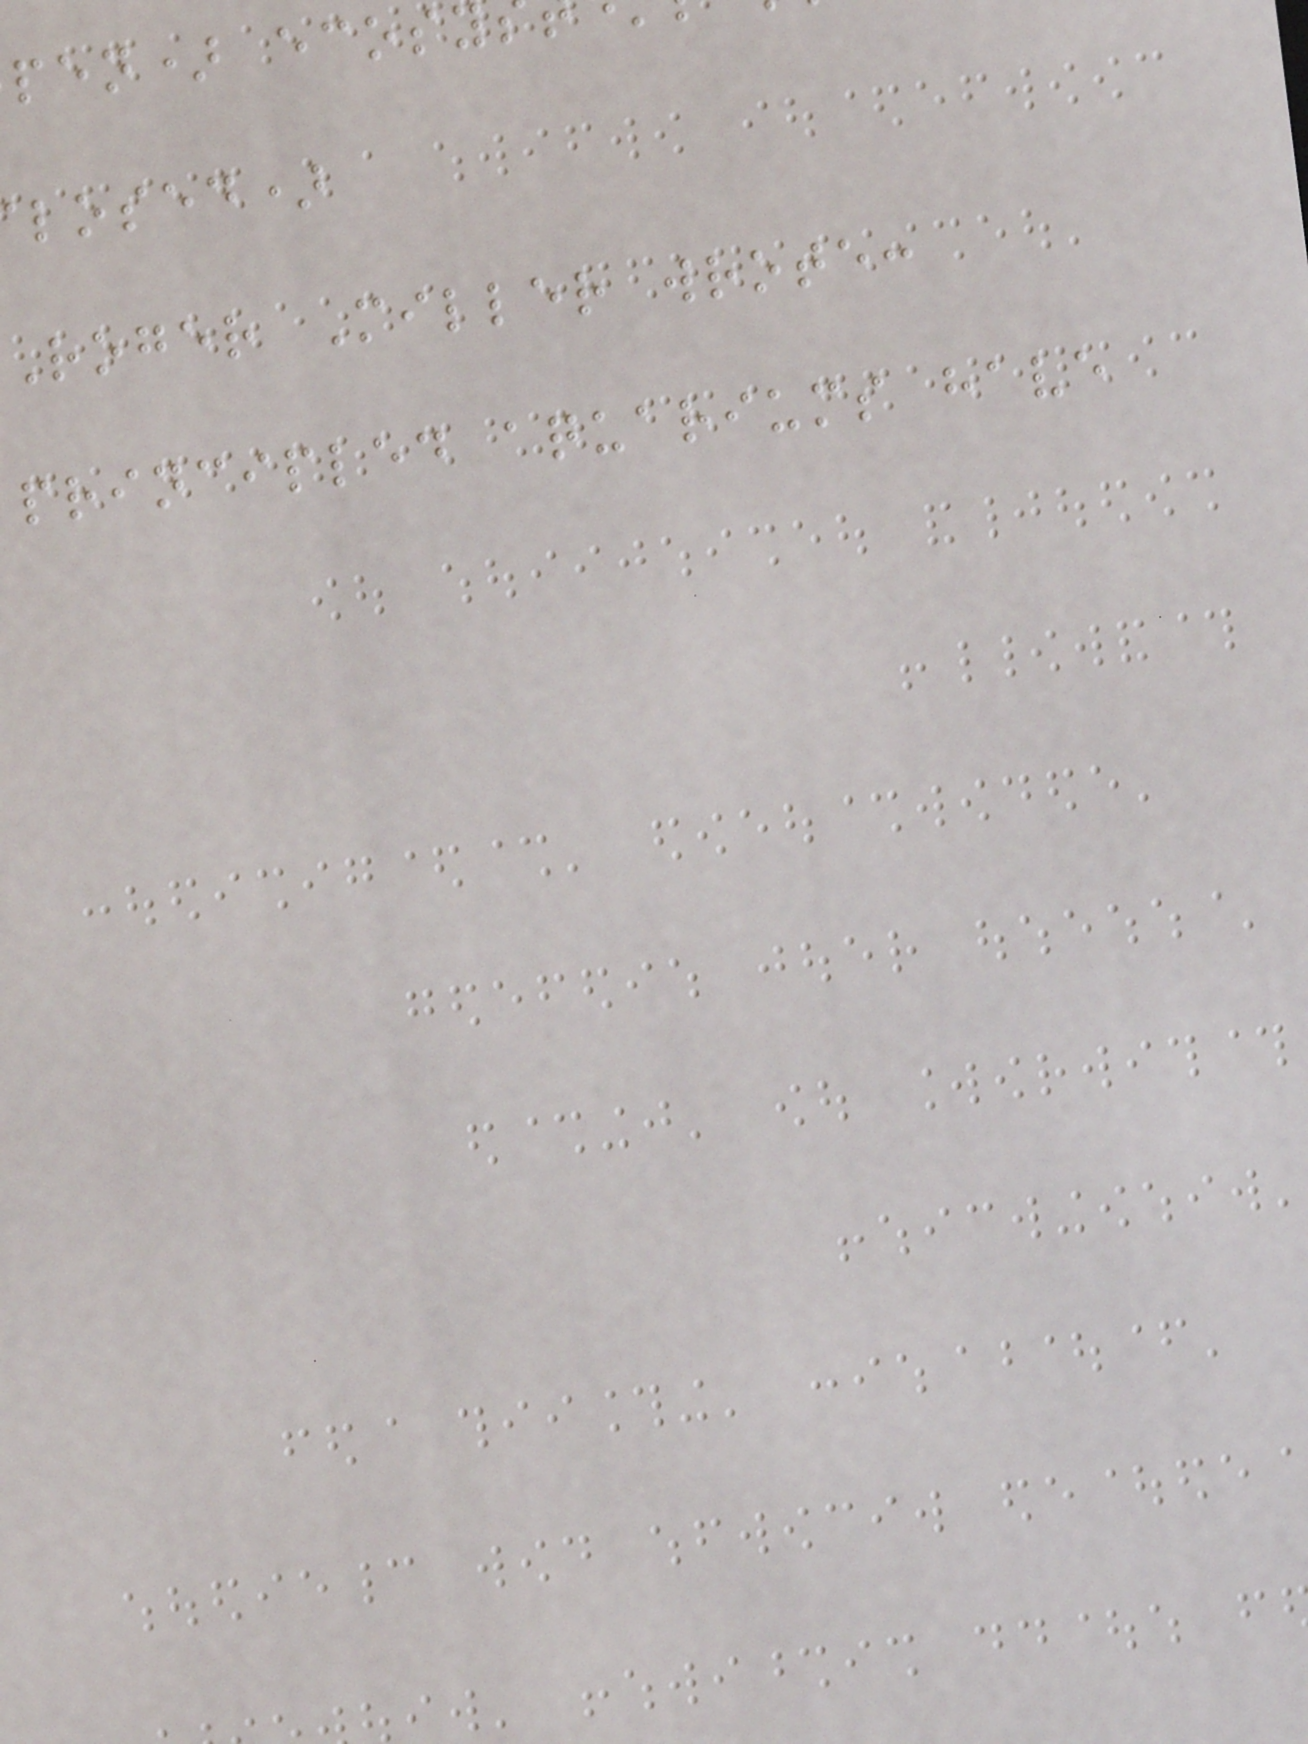pen) ecosy
losed)
Roger Miller wrote:
principled aquariums have
